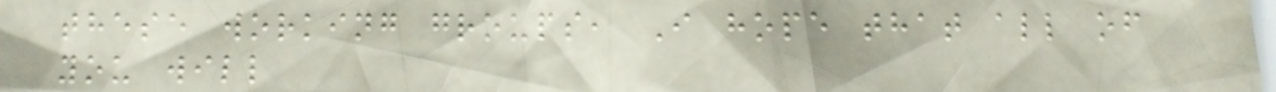these working groups, I hope that all of
you will
